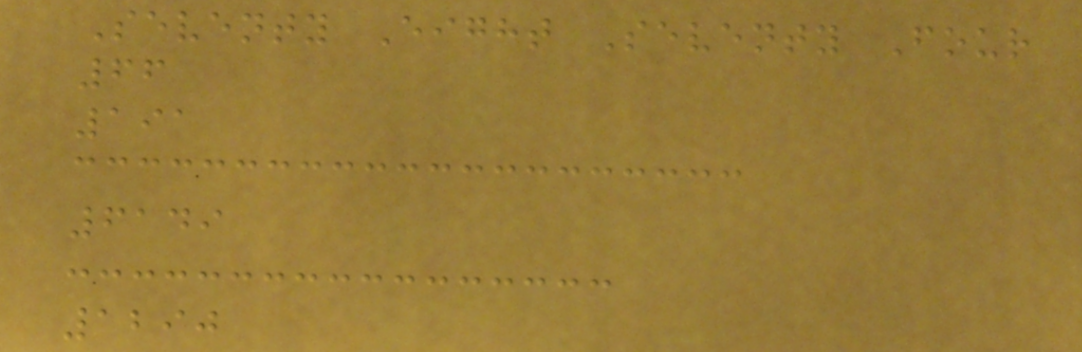Seventy Eight Seventy Four
66
191
6149
1290
